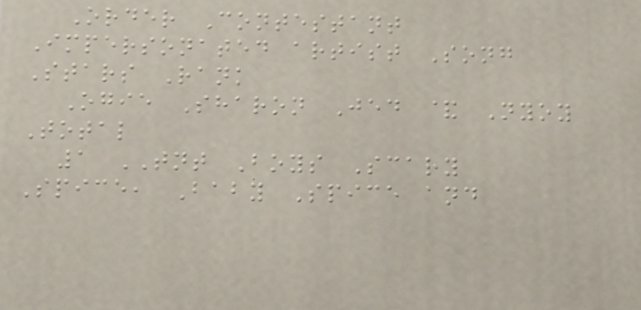Order Contestant
Impersonated artist Song
Stars Rank
Ogie Sharon Jed & Nyoy
Total
1 TNT Boys Scary
Spice, Baby Spice and
